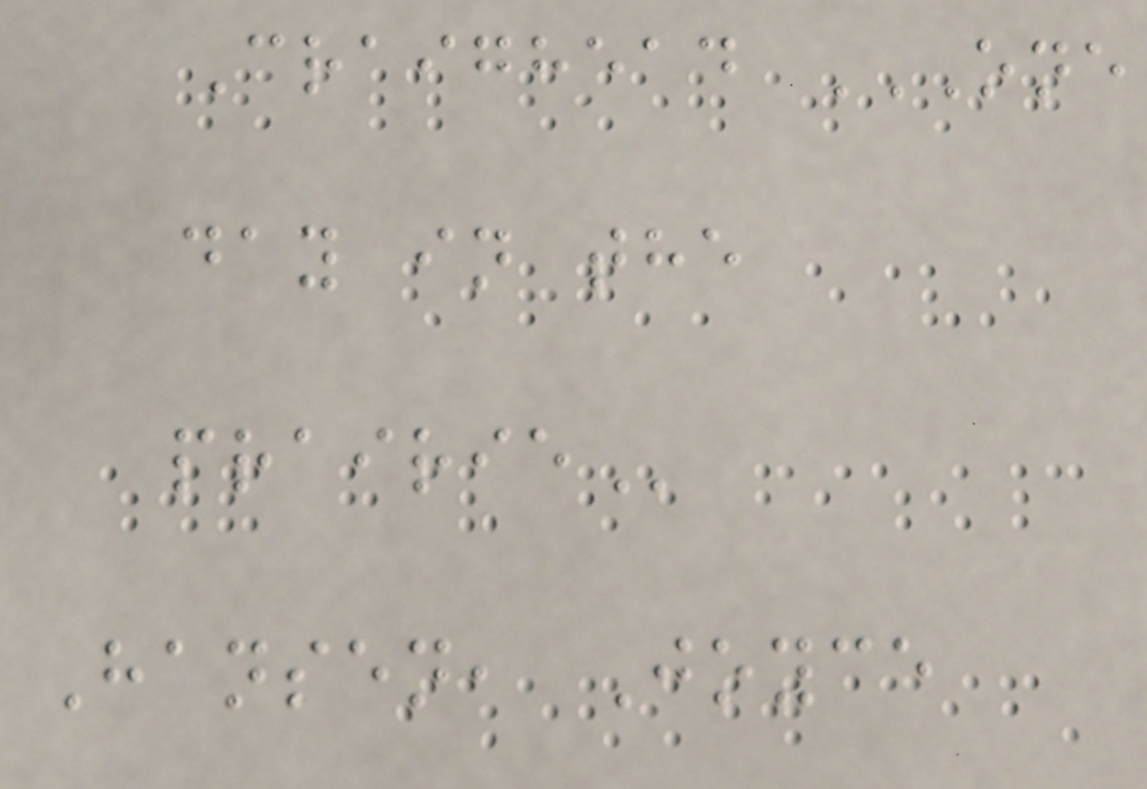Craighead ONE
DAY IN THE
PRAIRIE
Hansen, Joyce
